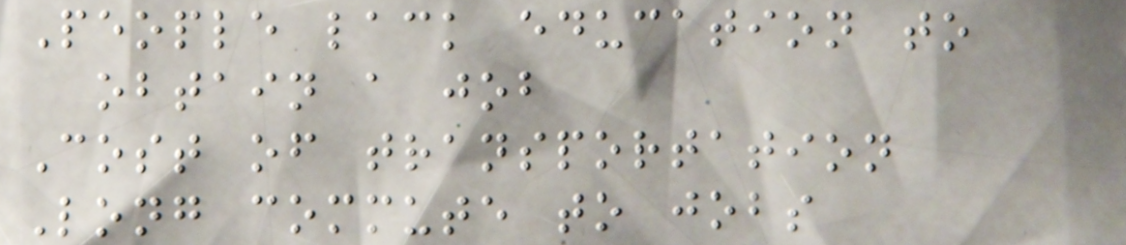People lack education to
obtain a job
Cost of transportation
Long commute to jobs
